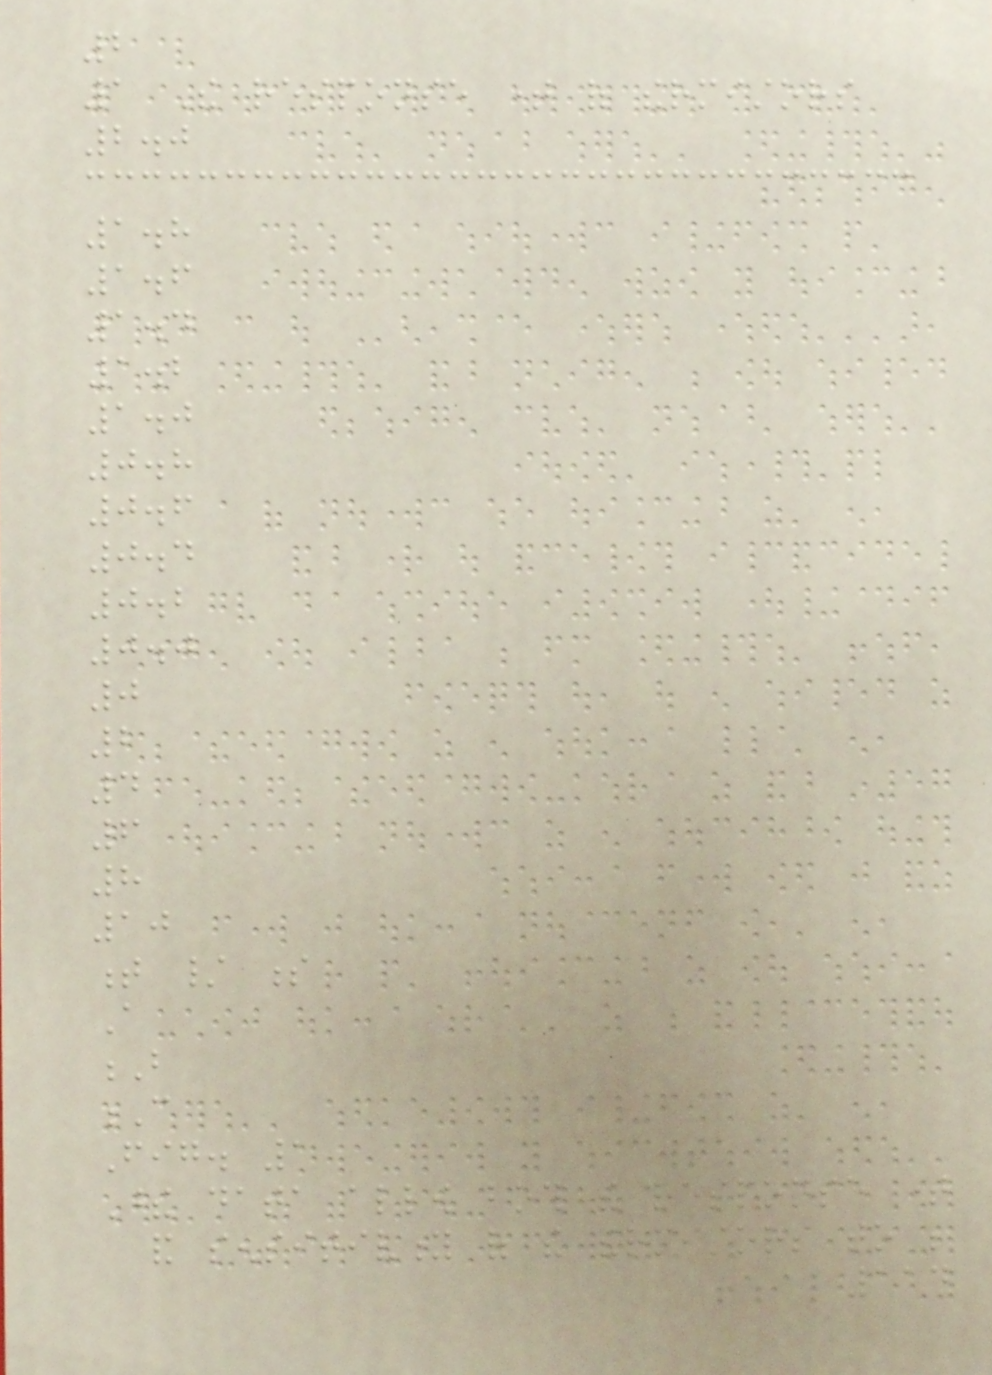2
1 The response time of thermistors
2.0
1.8
1.6
1.4
1.2
1.0
0.8
0.6
0.4
0.2
0.0
0
2
4
6
8
10
t / s
A
B
C
Fig. 1
These data allow both the response time
and sensitivity of the thermistors to be
114
